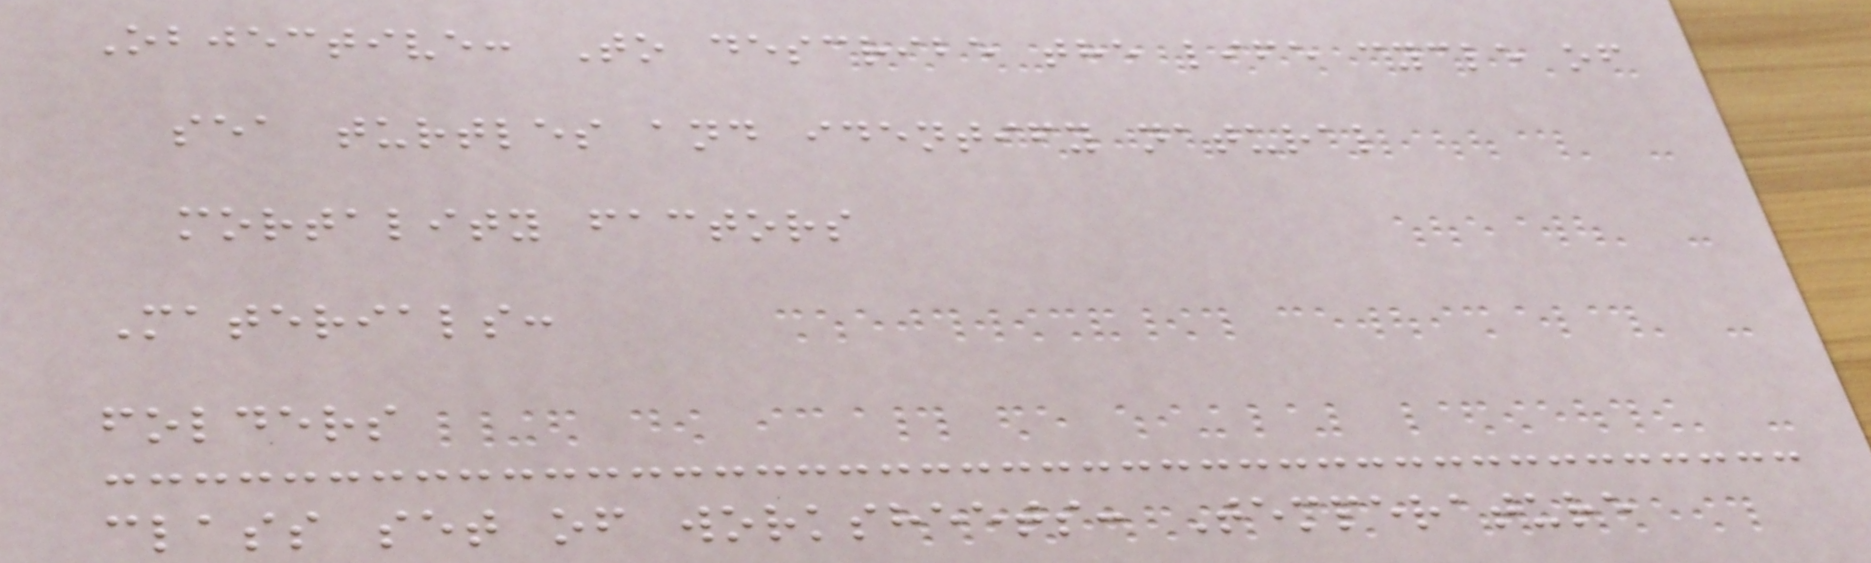Objective: To describe the life cycle of
sea turtles and identify natural
mortality factors
Materials:
folders
class set of worksheets: Temperature
